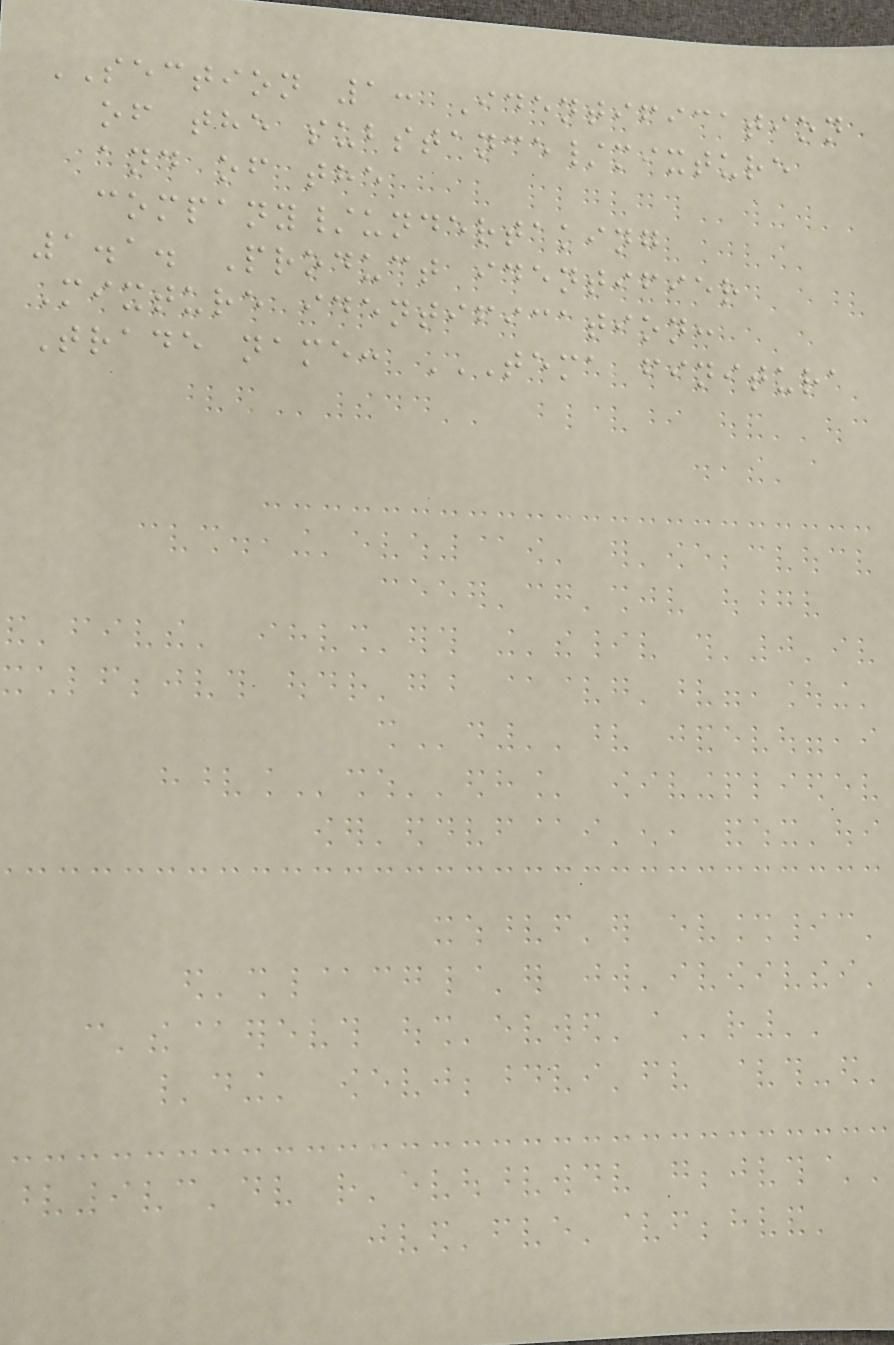SECTION 1: Identification
of the substance/mixture
and of the
company/undertaking
1.1. Product identifier
Mixture identification:
Trade name: TEMA FINITURA
